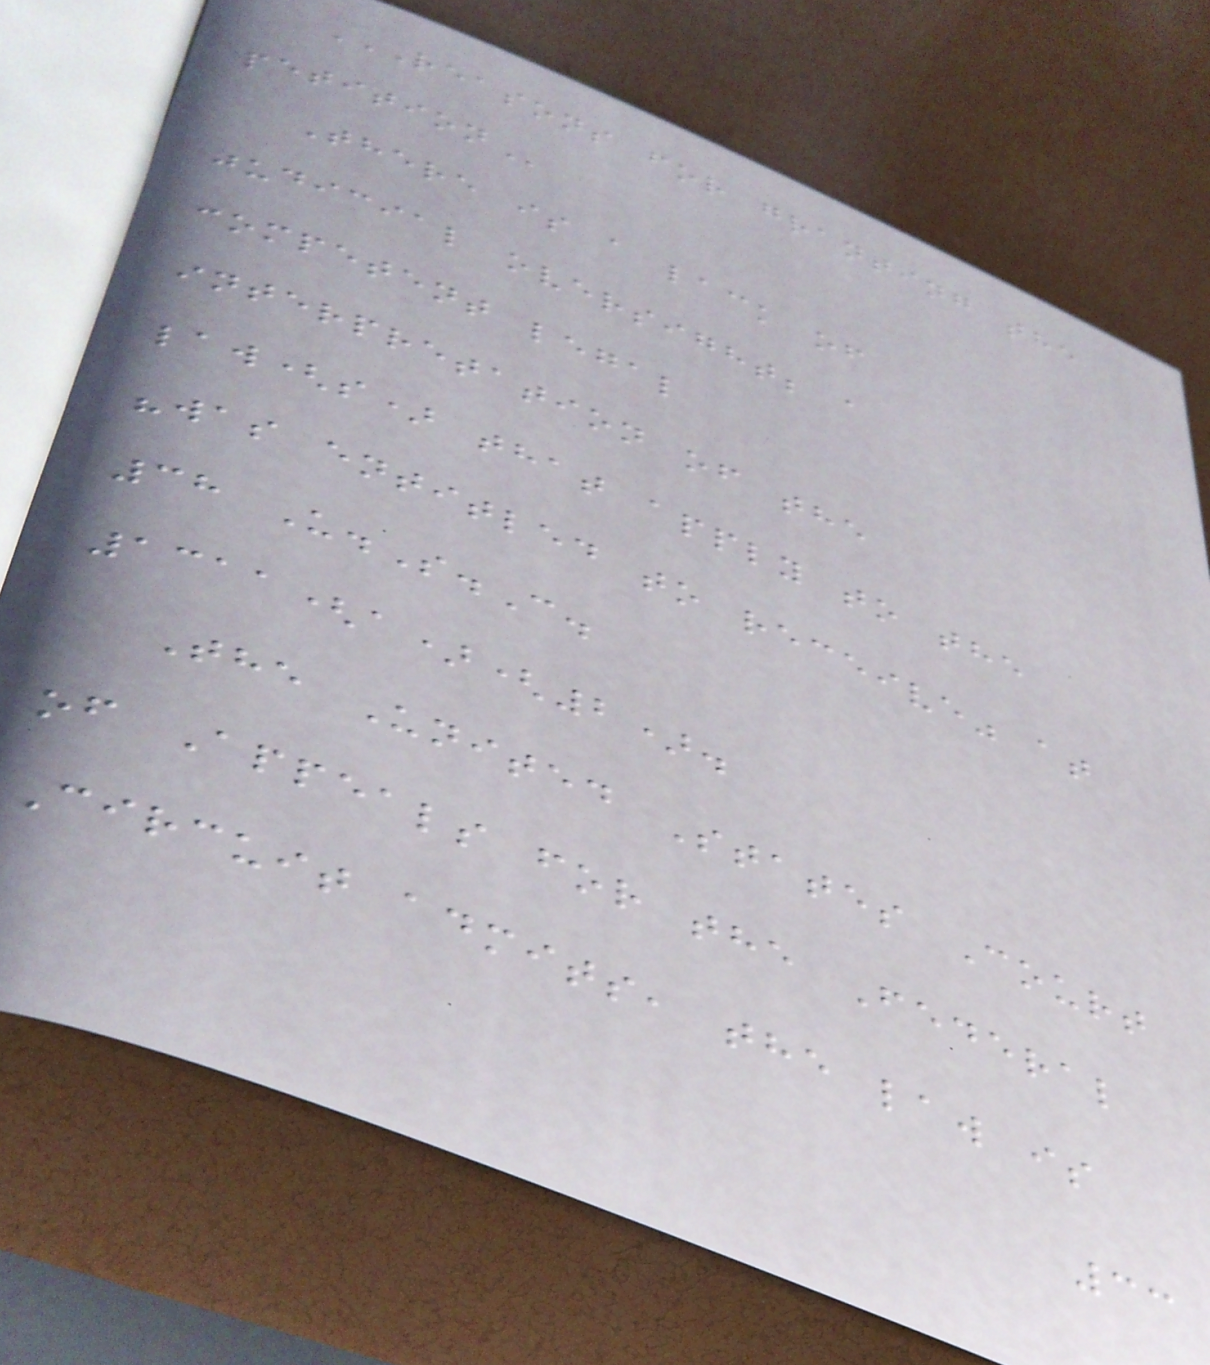REASONS FOR GRANTING THE
PETITION
There is a lack of
judicial oversight; a
competent legal
interpretation of the
law(s) that apply to the
"was entitled to receive" at
38 U.S.C.
1311(a)(2).
The United States Court
of Appeals for the Federal
Circuit admits, the law is
33
